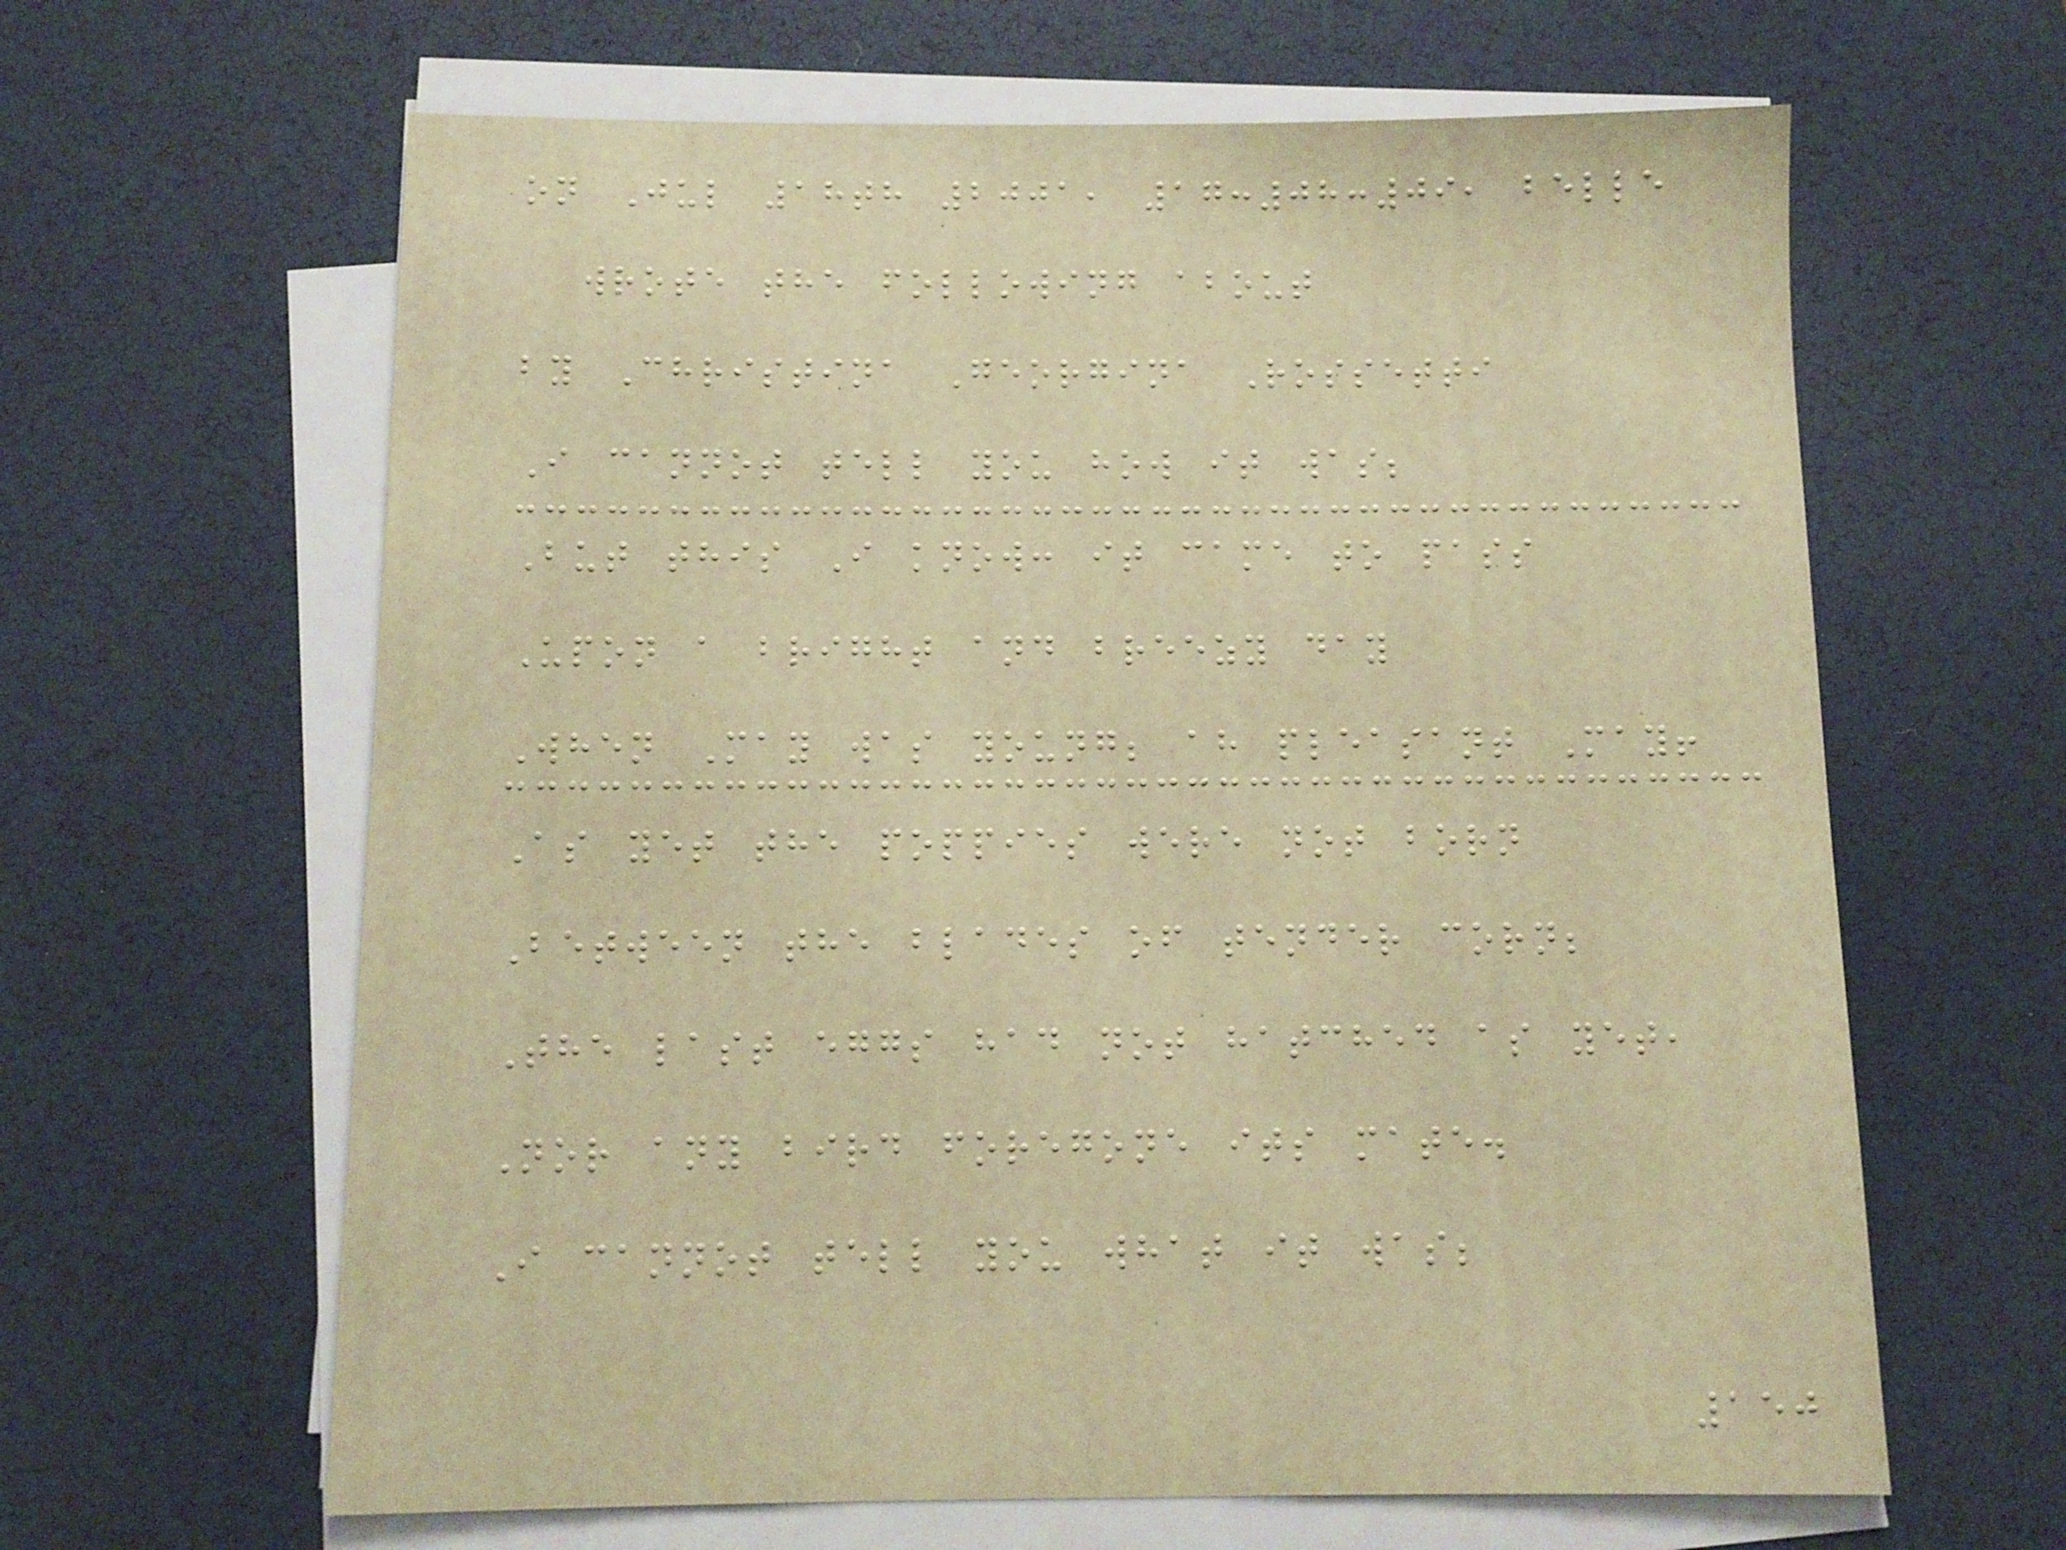on Jul 18th 2001, 17:08:09, belle
wrote the following about
by Christina Georgina Rossetti
I cannot tell you how it was;
But this I know: it came to pass
Upon a bright and breezy day
When May was young; ah pleasant May!
As yet the poppies were not born
Between the blades of tender corn;
The last eggs had not hatched as yet,
Nor any bird foregone its mate.
I cannot tell you what it was;
150
